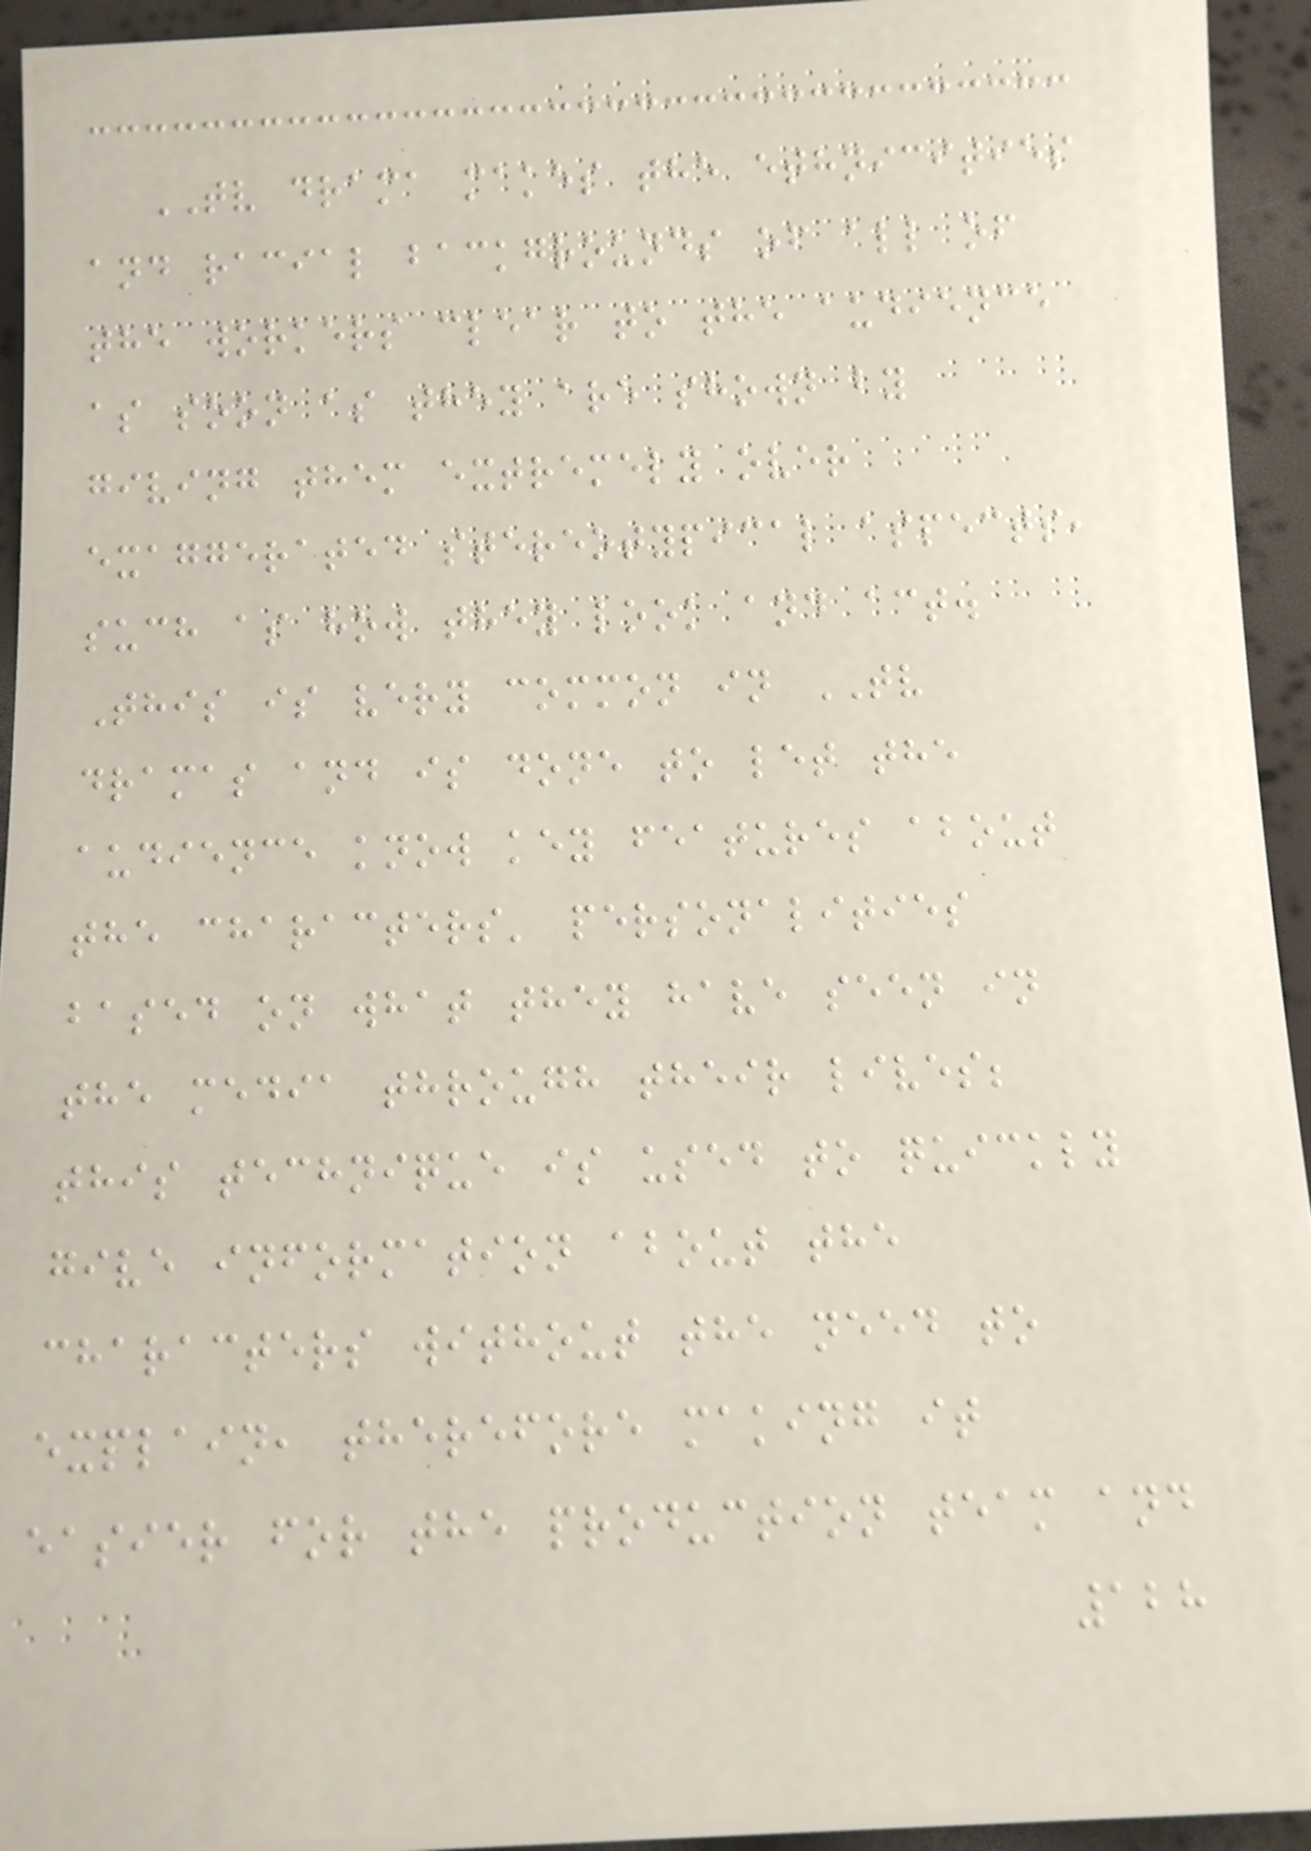TV drama makes the ethnicities
and racial backgrounds of all of
the workers clear to the audience
as soon as they are shown by
giving them extremely over
exaggerated stereotypical aspects,
such as how they look and act.
This is very common in TV
dramas and is done to let the
audience know key features about
the characters' personalities
based on what they have seen in
the media through their lives;
this technique is used to quickly
give information about the
characters without the need to
explain, therefore making it
easier for the production team and
128
